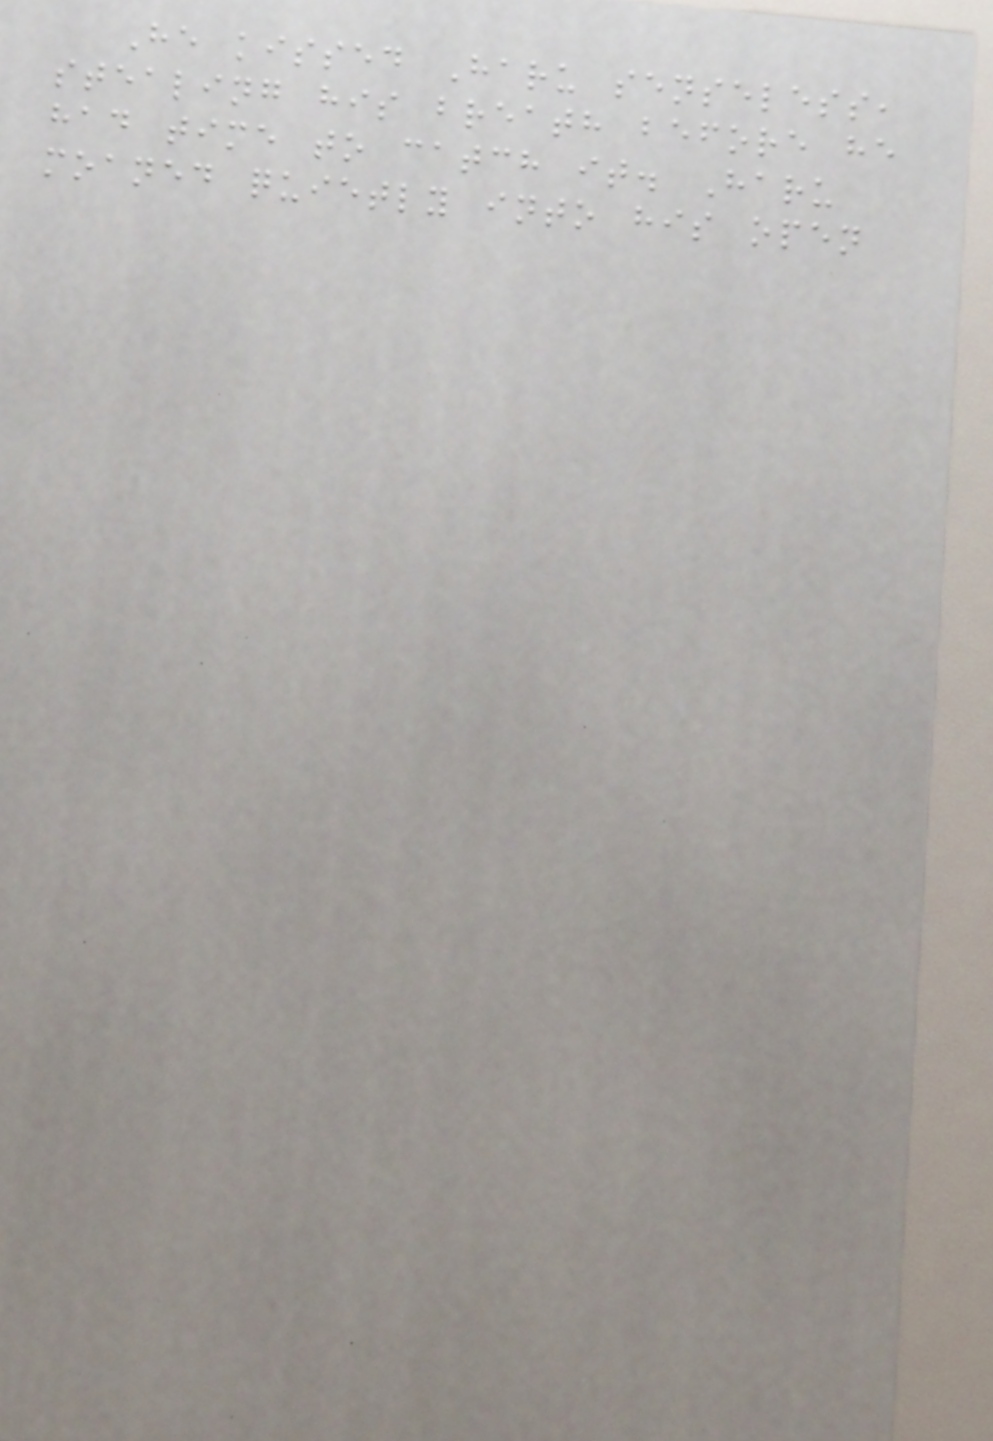He kissed Haru senseless,
stealing his breath before he
had time to catch it. Haru
moaned quietly into his open
